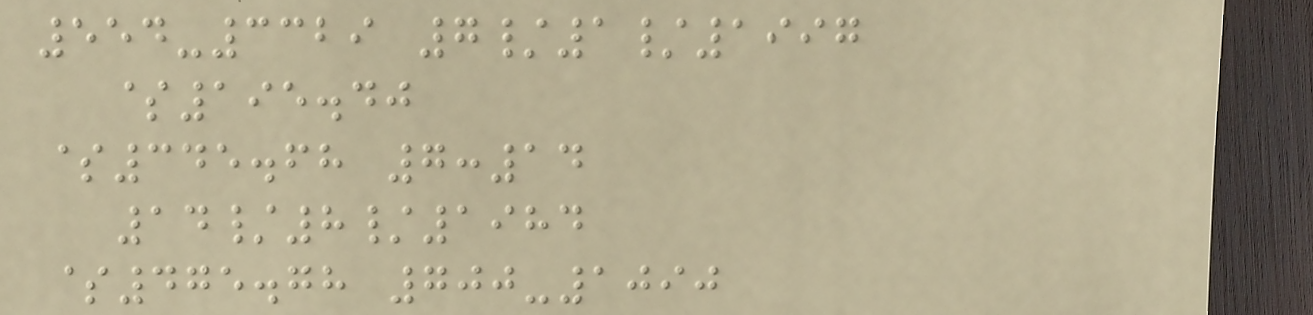554-3329 7/1/1997
$195.40
$345.68 7:14
14/8/1984
$475.78 700-1090
